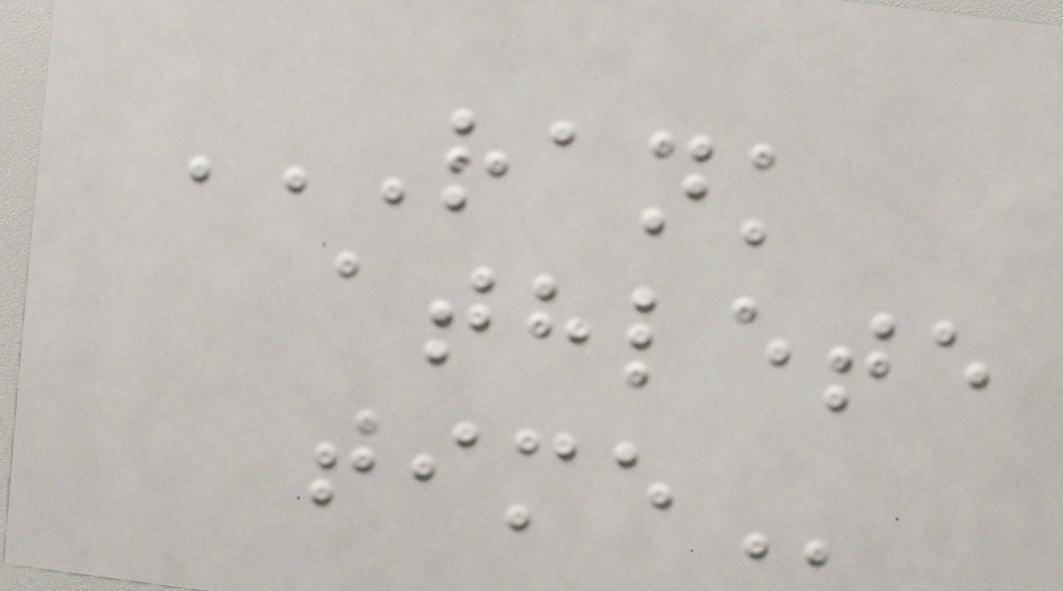RANK
ATHLETE
TIME
